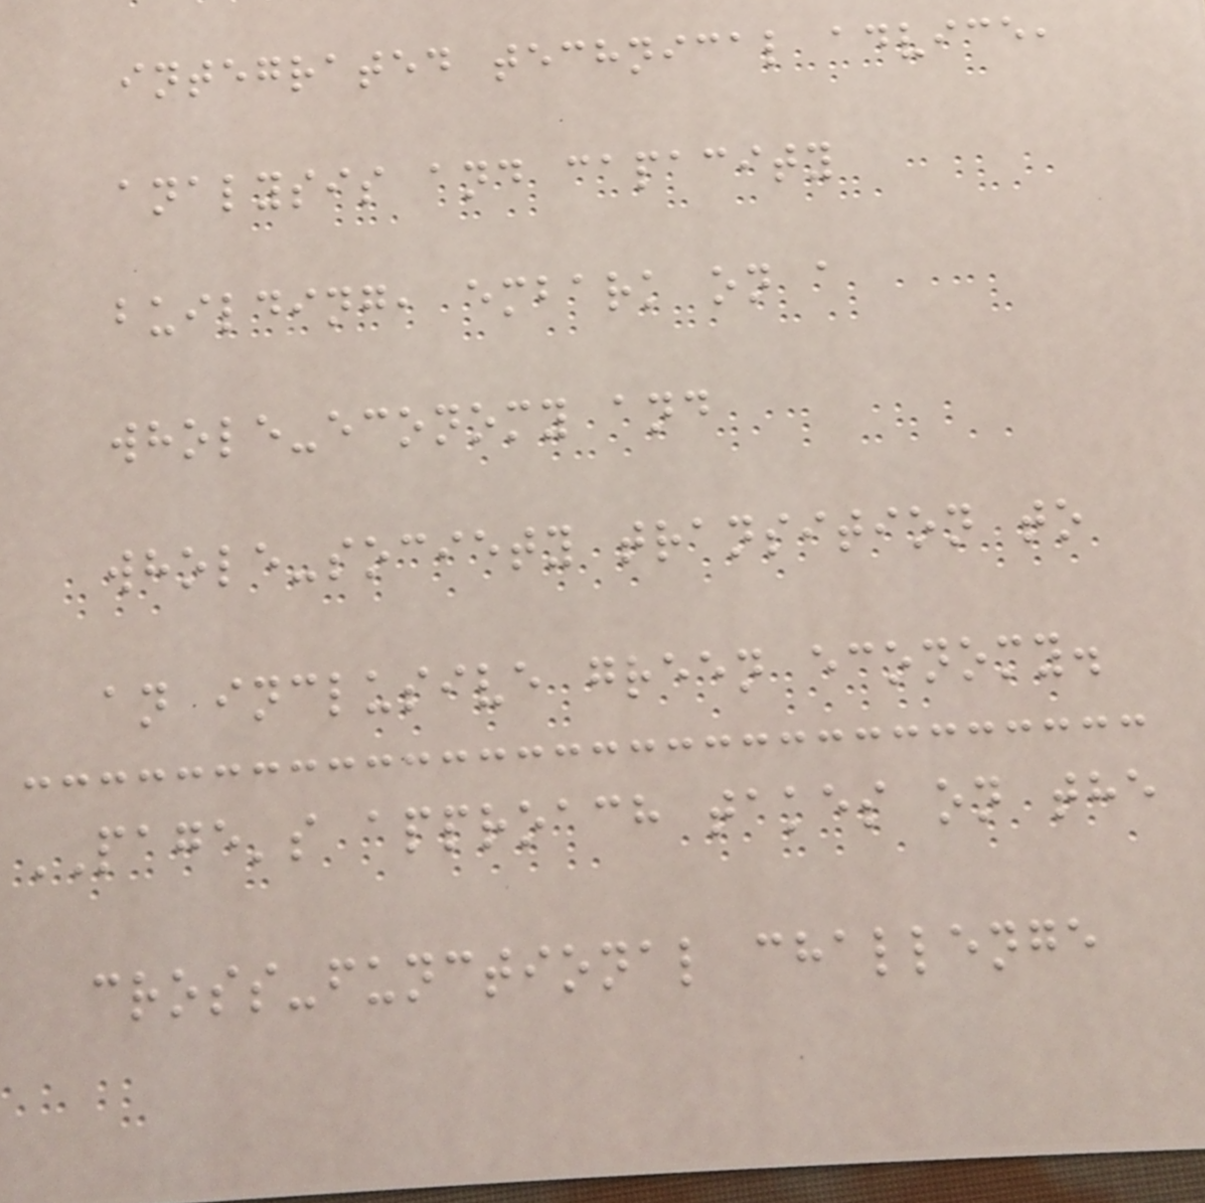integrated technical advice,
analysis and capacity
building, embark on a
whole-economy and
whole-society transition to
an inclusive green economy.
PAGE's approach takes on the
cross-functional challenge
